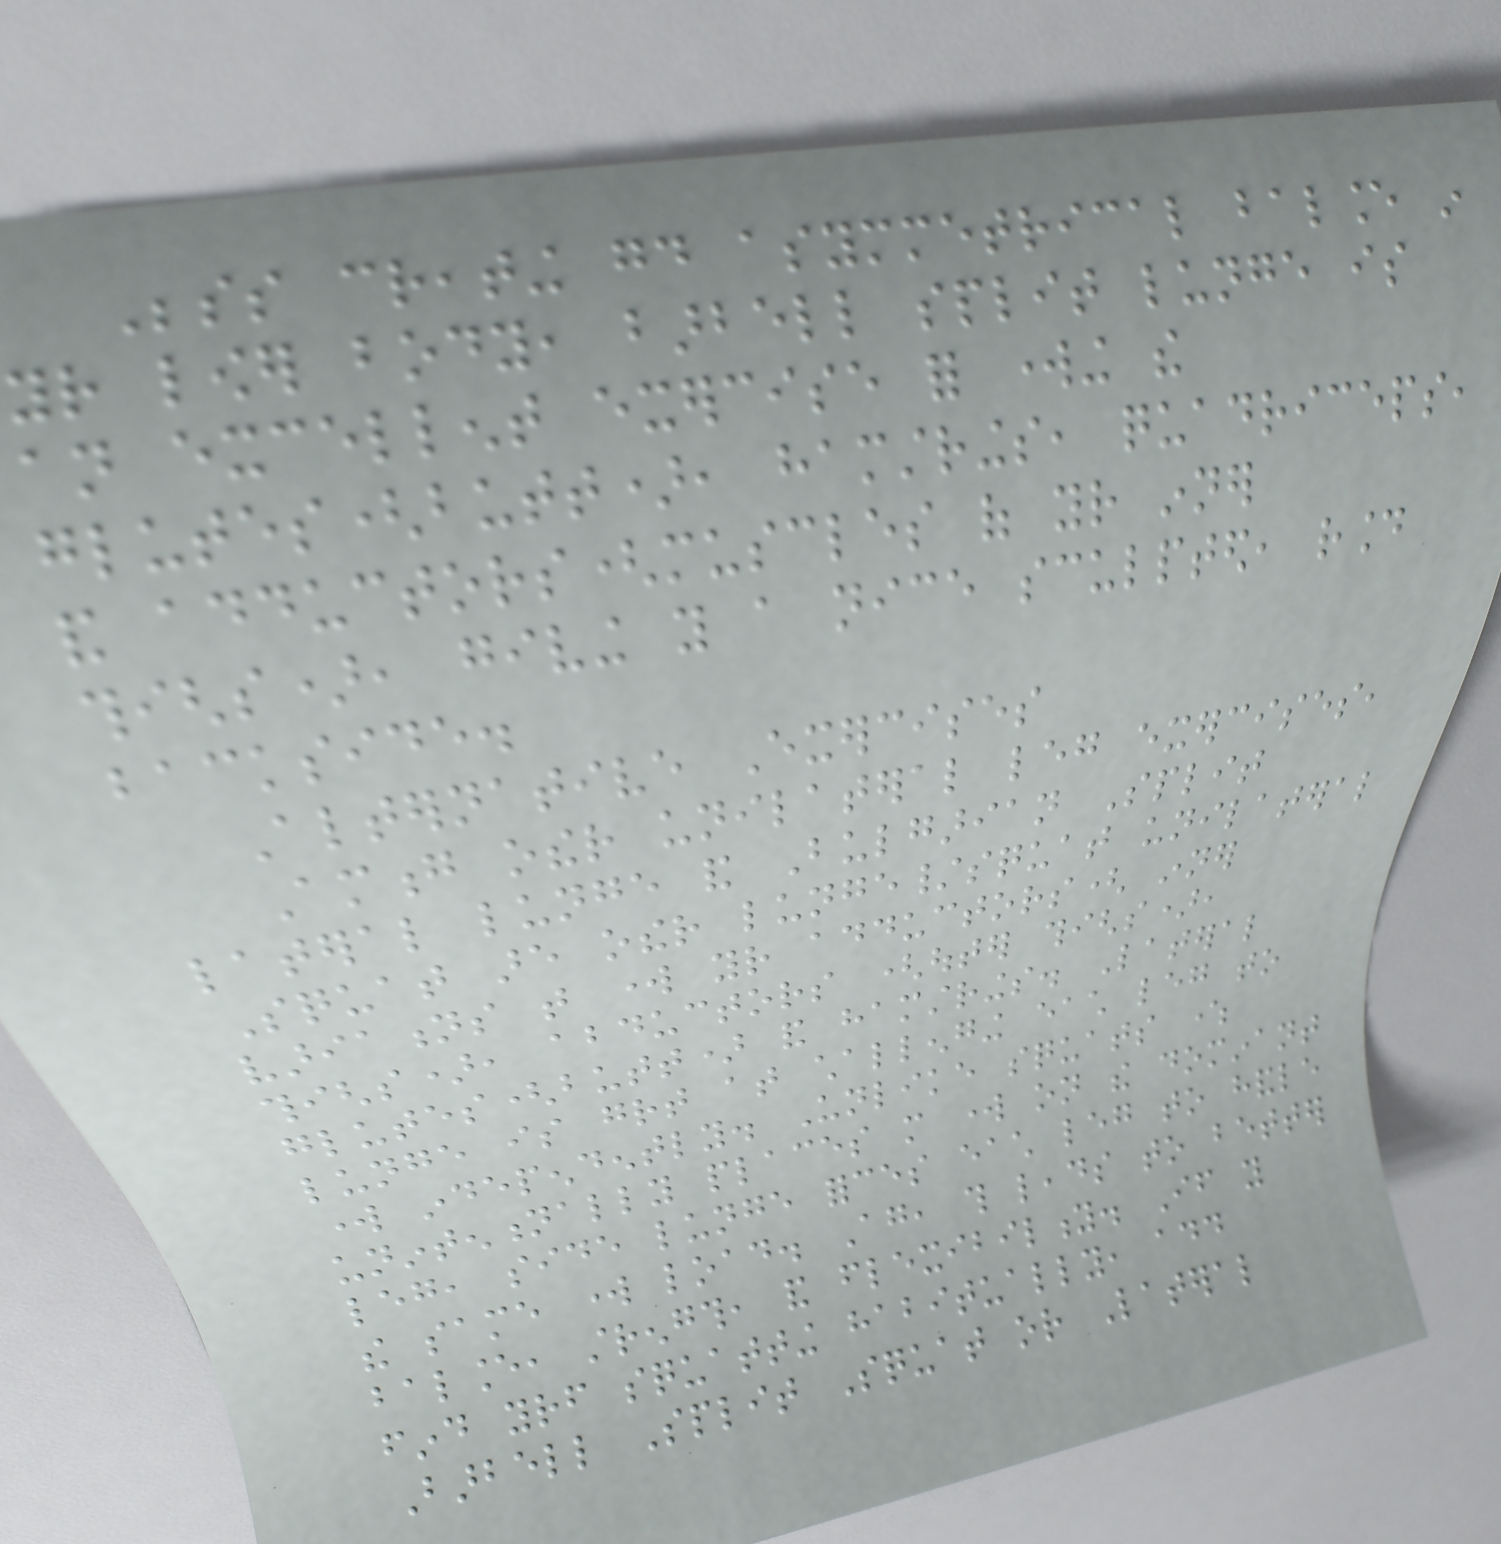Besides creating good asymmetrical balance in
your lower body, barbell split lunge is
an excellent exercise for working the
glutes(butt), hamstrings, quadriceps,
and adductors(muscles of your inner
thighs), giving you a nice sculpted, round
backside.
Alternative Exercises
Among other unilateral leg exercises,
lateral lunge and Bulgarian Split
Squat are other lunge/squat unilateral
variations that work your adductors( inner
thighs), abductors (outer thighs),
glutes(butt) and hamstrings. Lateral
lunge is great at challenging each leg to
work independently. Unlike squats where
unintentionally places more work on the dominant
leg, side lunge forces each leg to handle
the same work load. Again, this leads to better
balance, strength, and flexibility. If you
find yourself squatting habitually, add
Barbell Split Squat or Lateral
